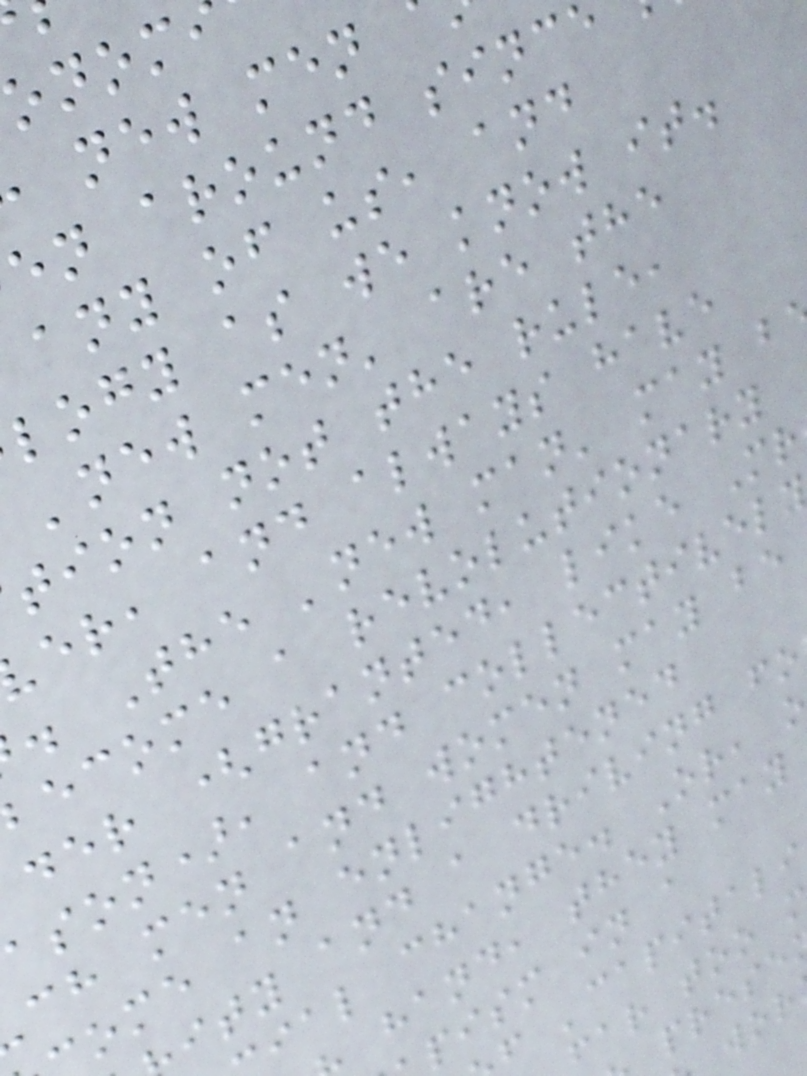new men
en around sinc
any of us, and
logy as we know it.
'new men' are the
tion not the rule,
er, and always have
. The 'new man' may b
ecome a revolutionary
der (granted, like Mr
ason), and collectively
ch men and women may be
ome an enlightened
ity and a driving fo
ial change. Or, o
hand, they may
pism in a
f 'capitali
far too
